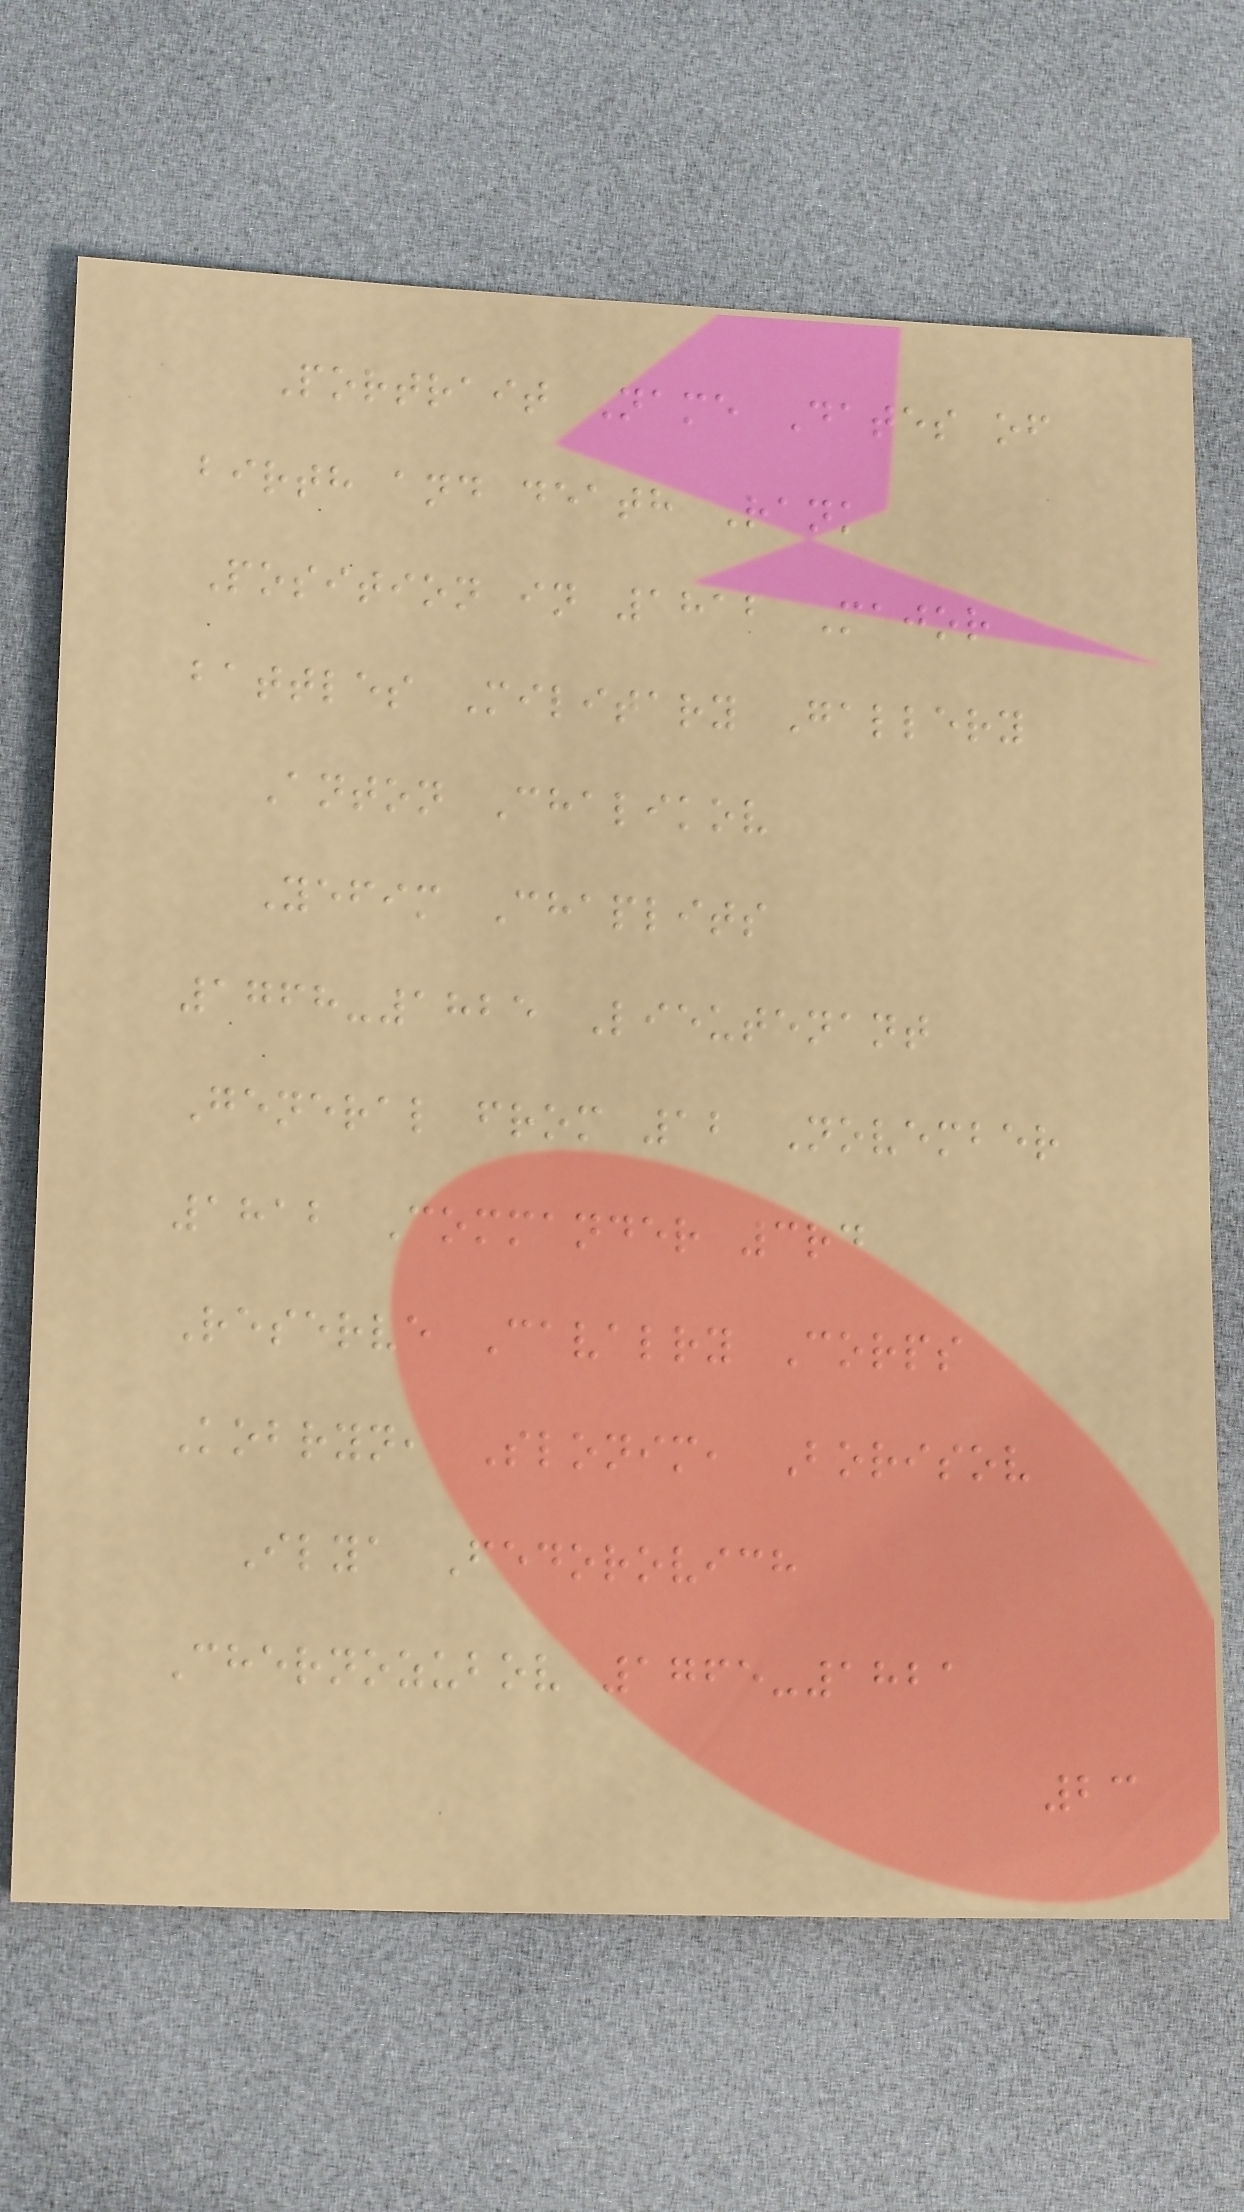Portrait Name Dates of
birth and death Rank
Position in 1812 Major
battles Military Gallery
Anton Chalikov
Yefim Chaplits
1768-1825 Lieutenant
General from 12 November
1812 Commander 3rd
Reserve Cavalry Corps
Kobryn, Slonim, Borisov
Ilya Fedorovich
Chernozubov 1765-1821
23
